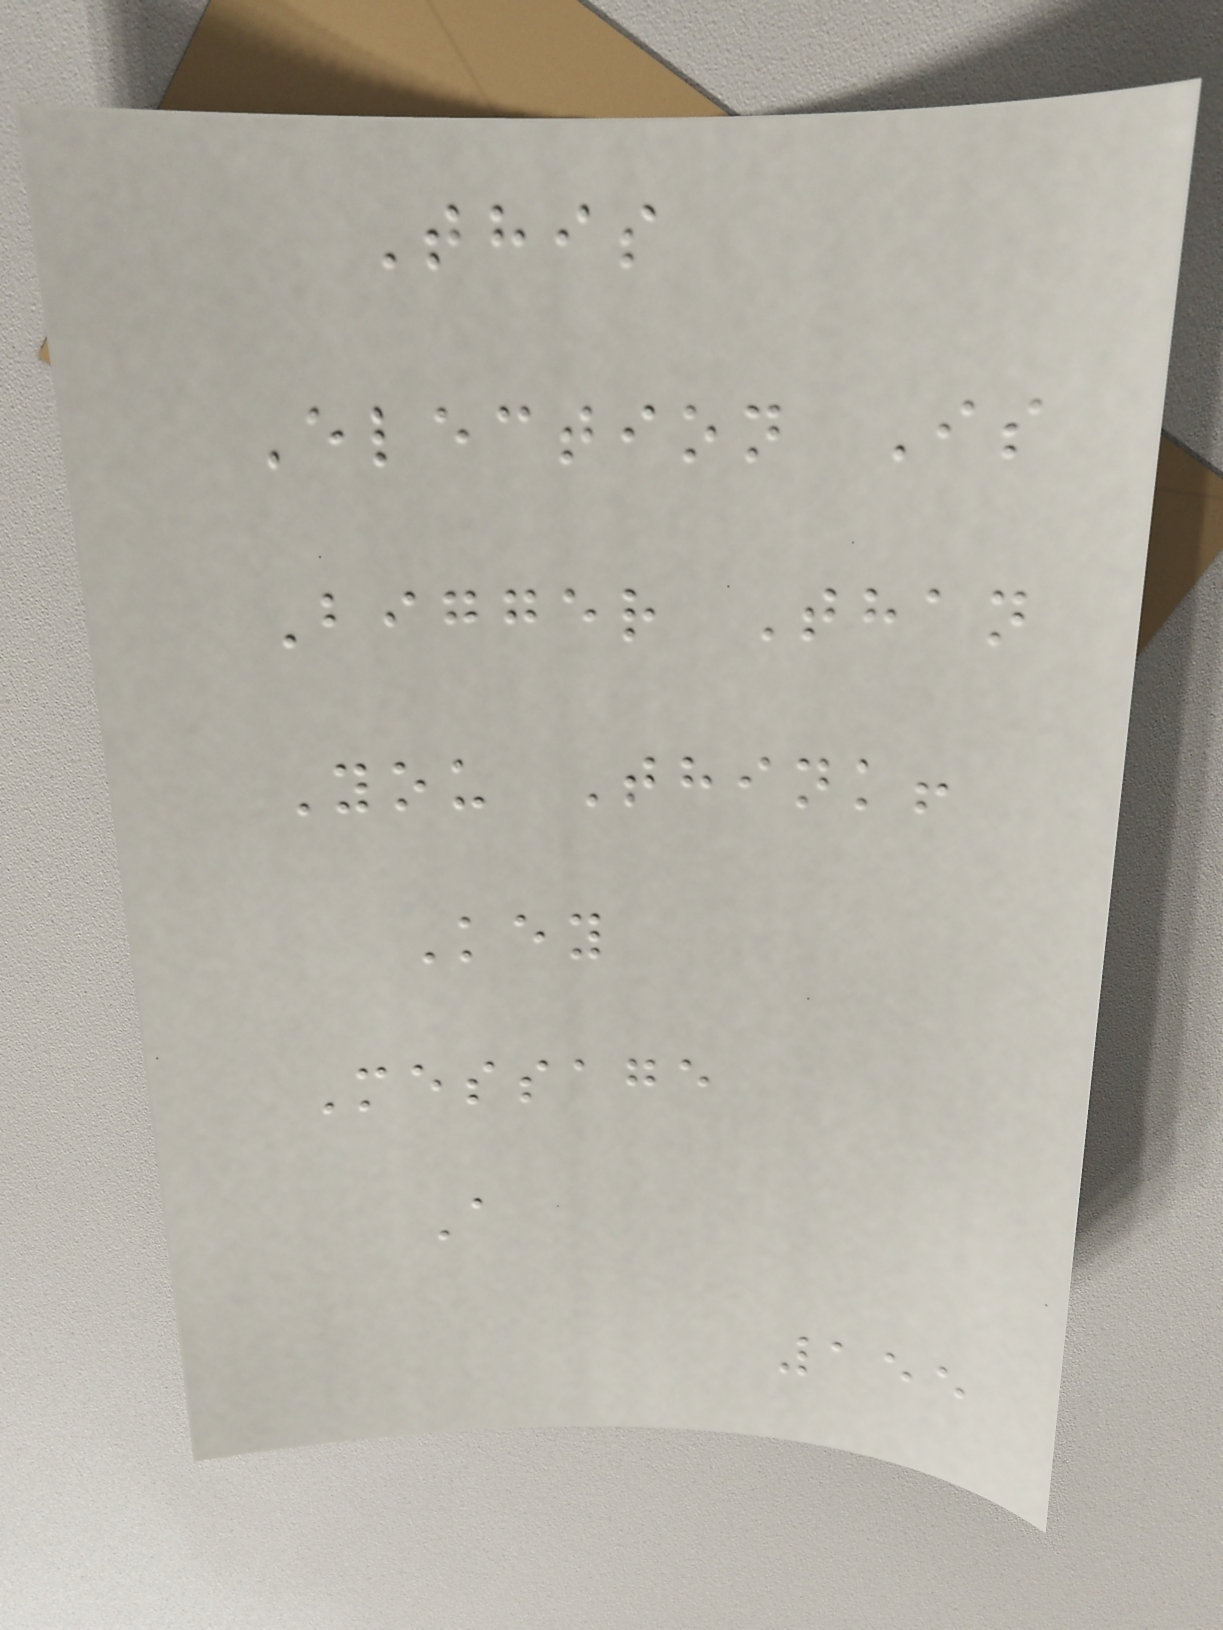This
Election Is
Bigger Than
You Think!
Key
Message
A
155
